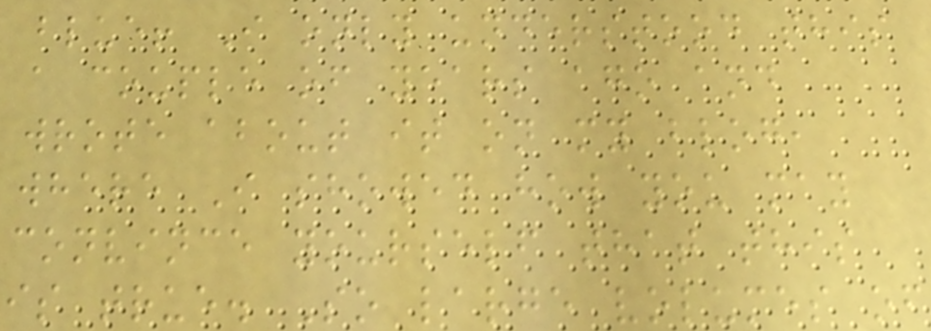blue! I only understood this
a couple of years ago and
wrote about it on my blog,
where I showed how you may
convince yourself that this
is true. So large volumes of
